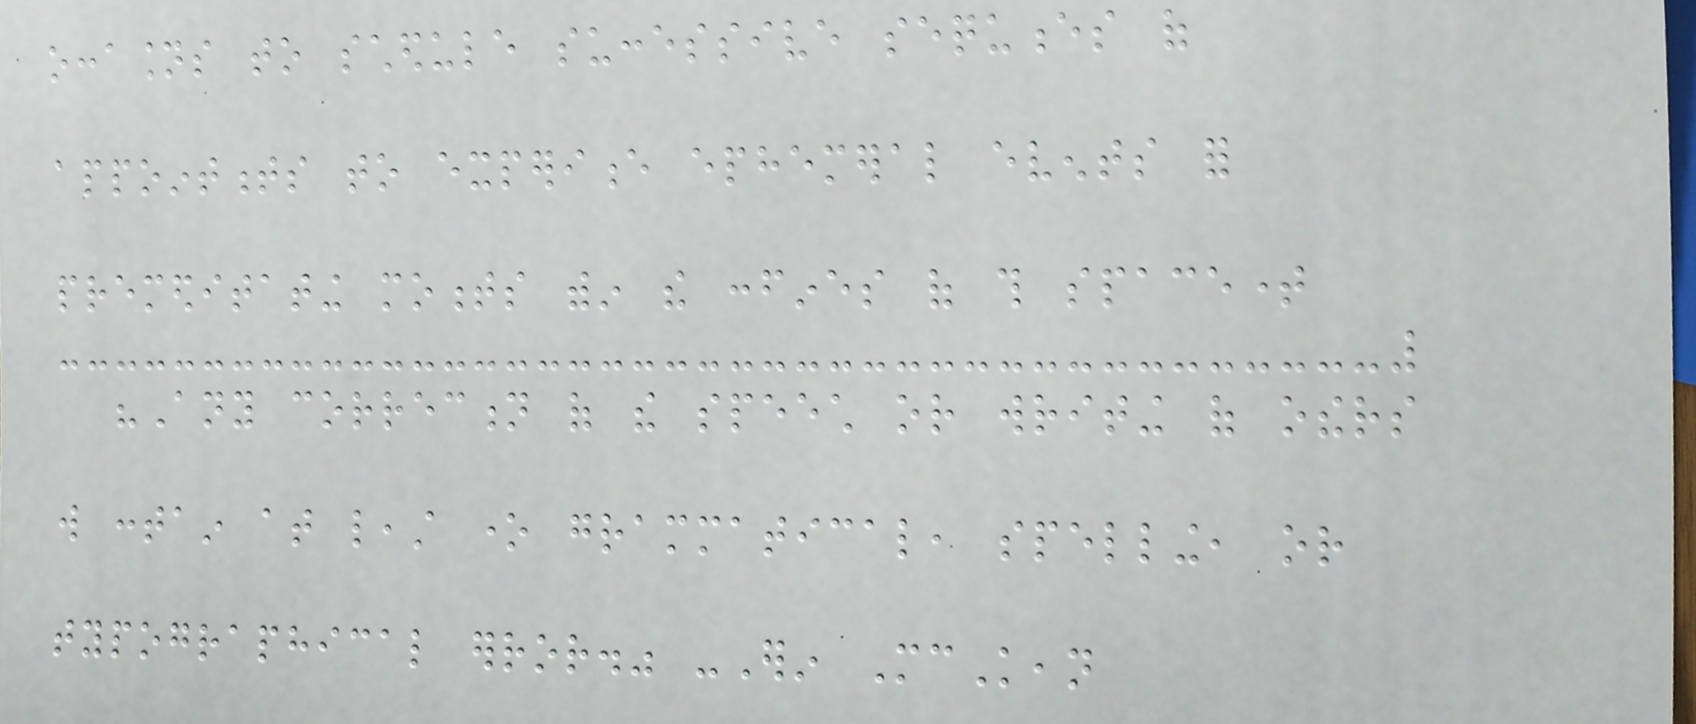occasions to schedule successive sequences of
appointments to experience ephemeral events for
premeditating moments within the confines of this spacetime
"Any correction of the speech or writing of others
will contain at least one grammatical, spelling, or
typographical error." -Erin McKean
